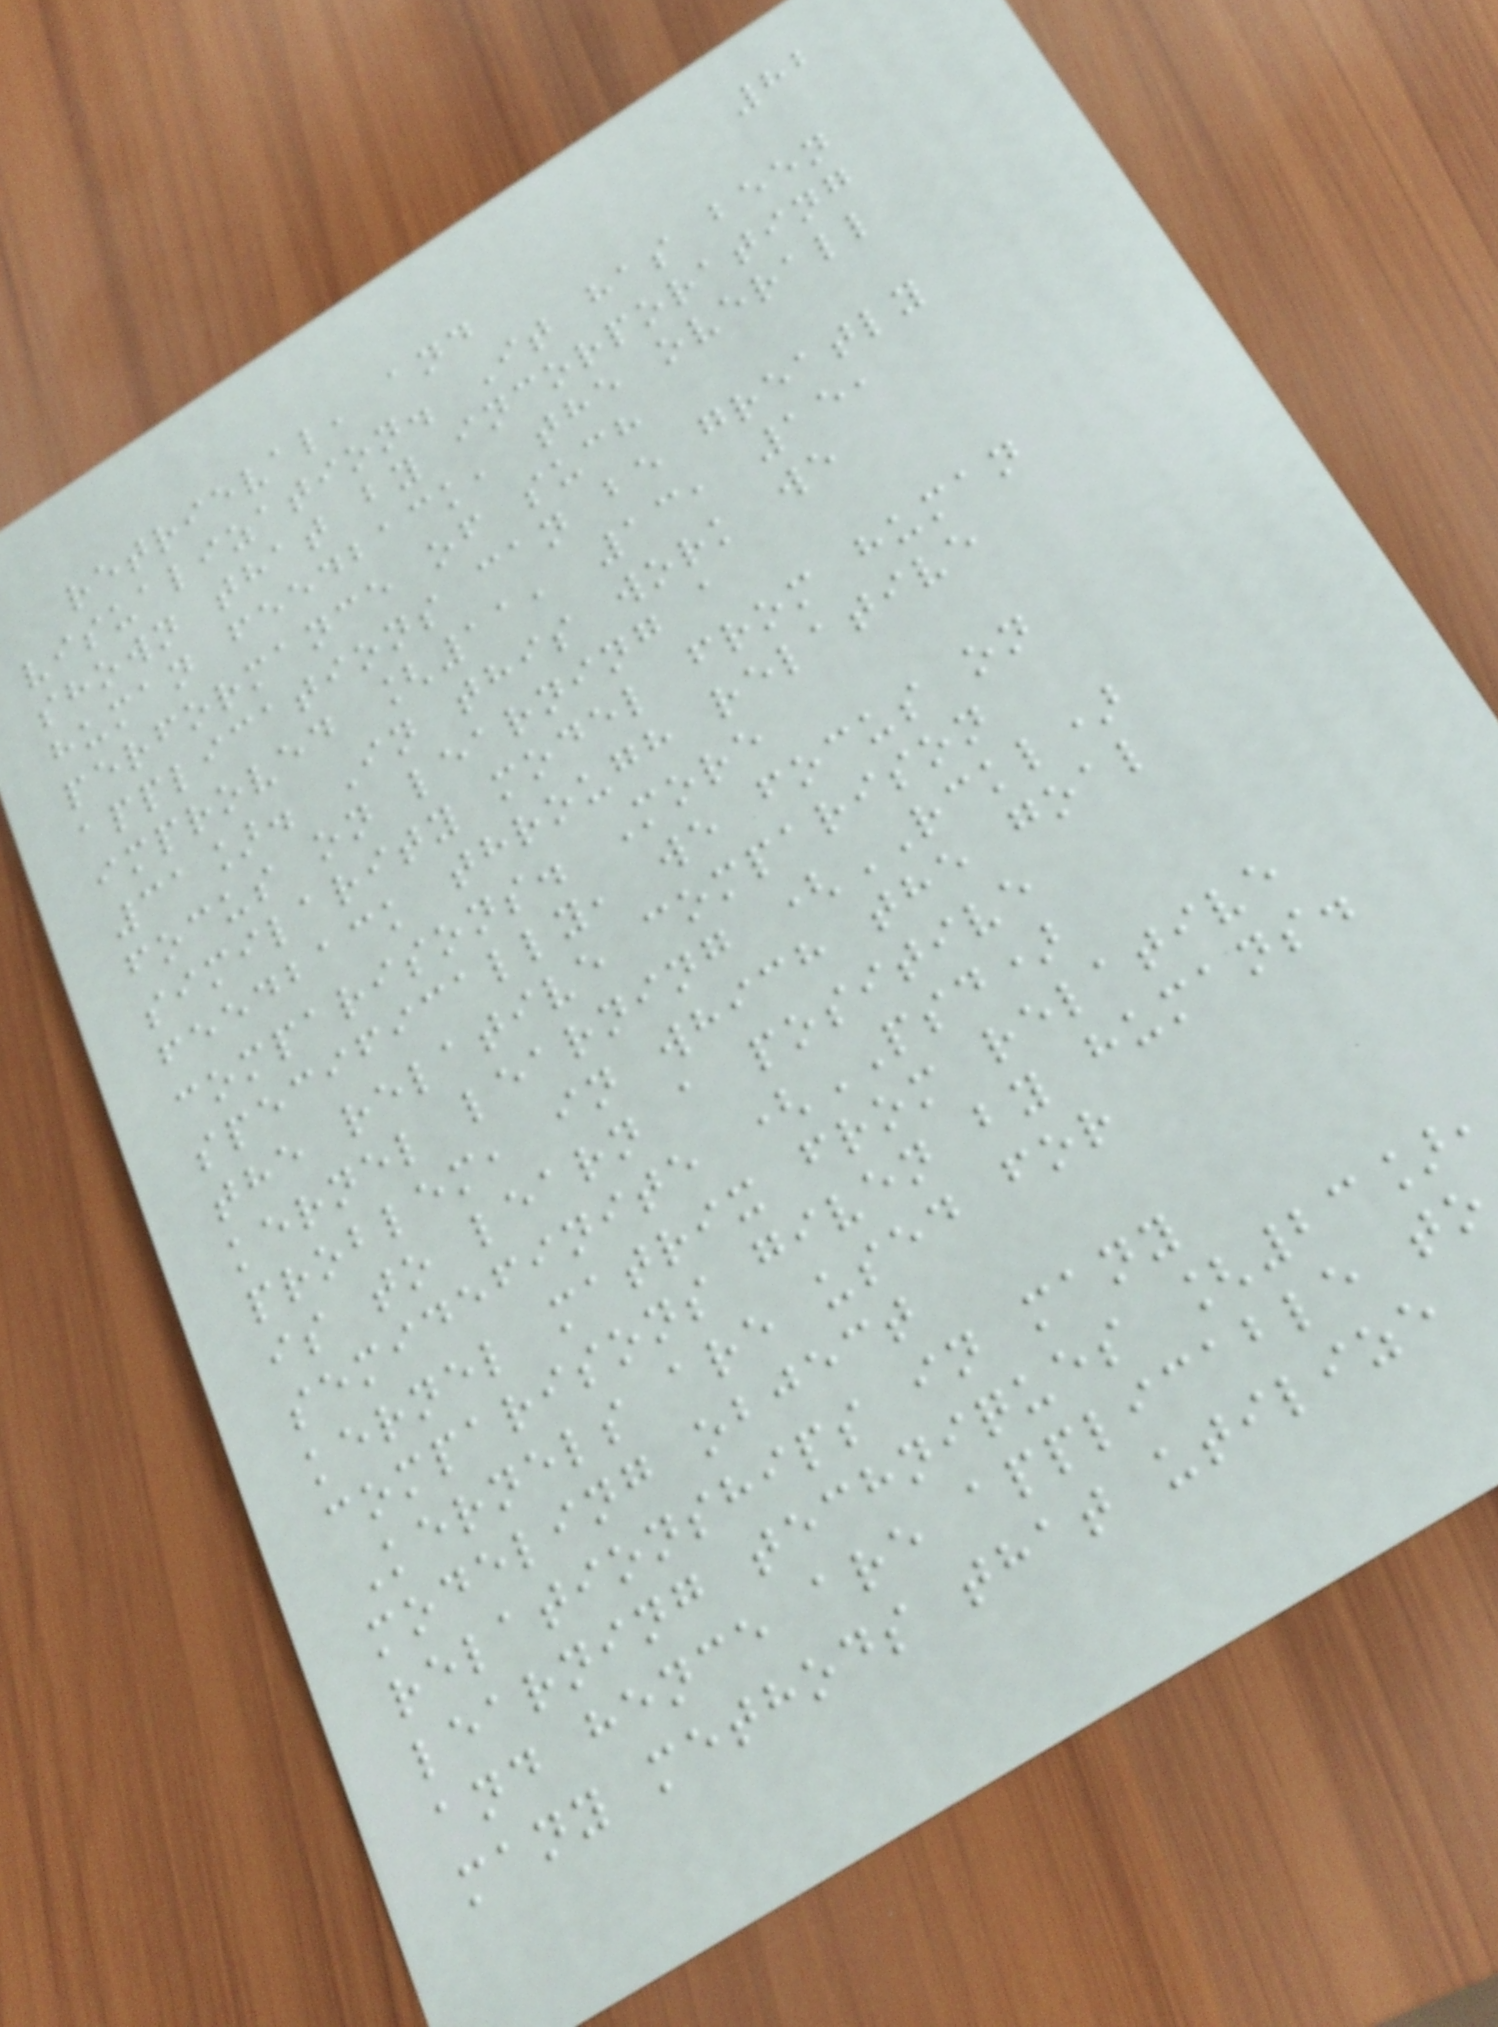82
retrieval, and
visualization. It has been
shown that by incorporating
human feedback, the overall
performance of such
applications can be greatly
improved [11, 13, 15,
31]. In this work we
focus on learning a
similarity model from human
feedback through relative
comparisons. More
specifically, we focus on
the relative comparison
kernel learning (RCKL)
problem, in which the goal
is to learn a positive
semidefinite (PSD)
kernel matrix from relative
comparisons given by humans.
Kernels are used for
modeling object
relationships in many
learning techniques [23],
and hence are applicable to
many methods that utilize
